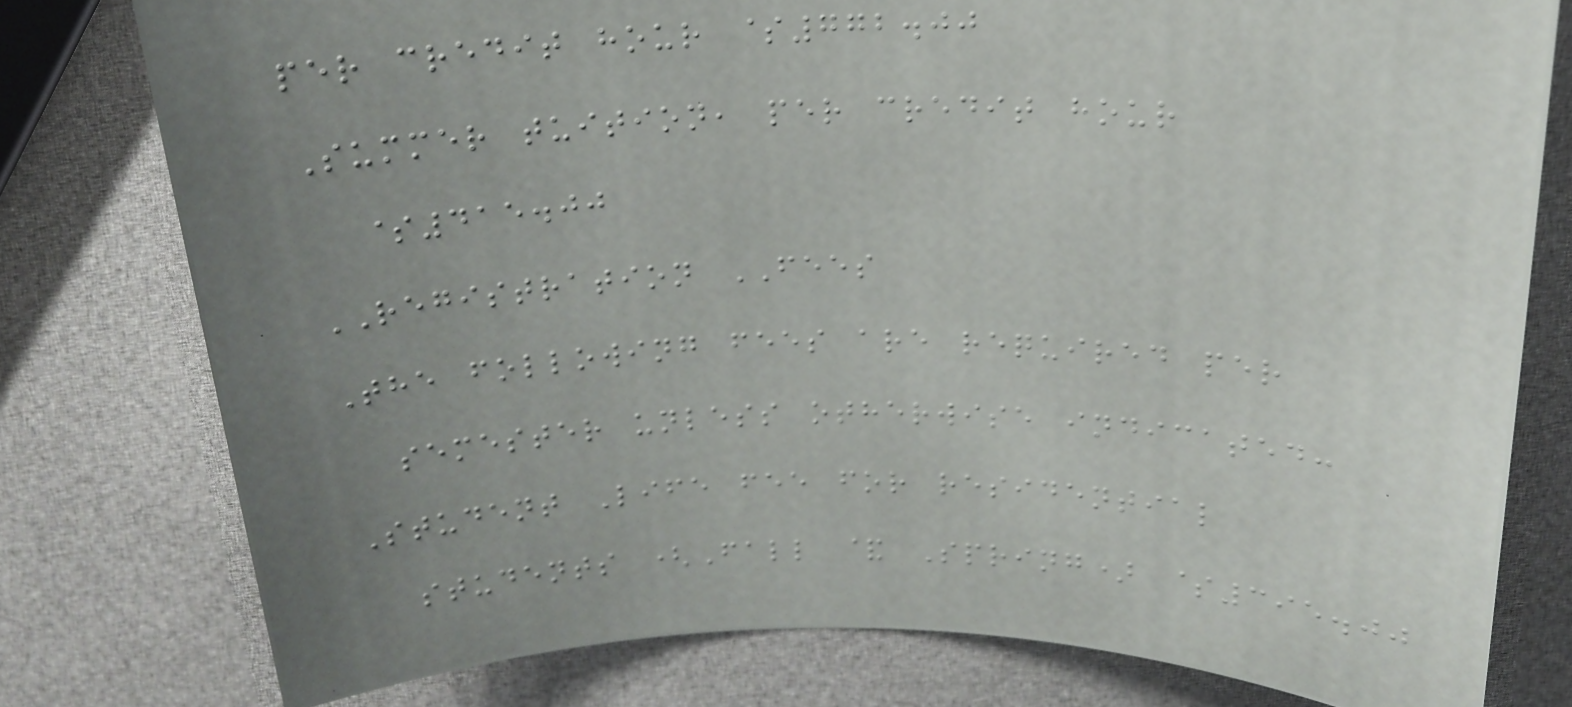per credit hour $772.00
Summer tuition, per credit hour
$415.00
REGISTRATION FEES
The following fees are required per
semester unless otherwise indicated:
Student Life fee for residential
students (Fall & Spring) $395.00
